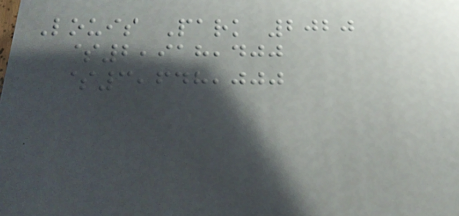Louis Park 2020
$2,918,400
$3,648,000
